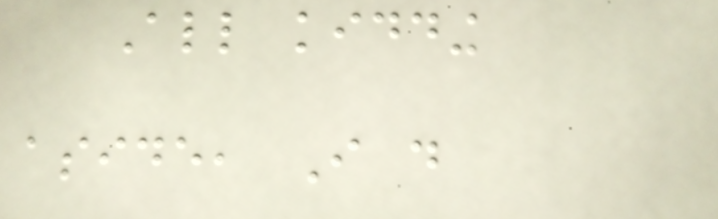All kidding
aside, I do
